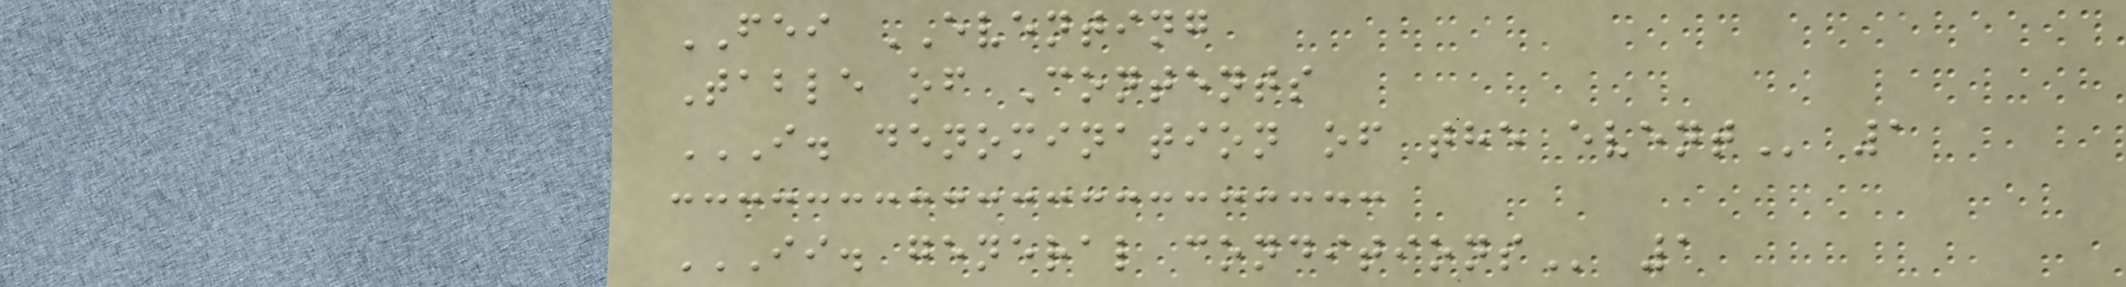FEI EVENTING
Table of Contents
I. DENOMINATION OF THE EVENT 1
II. GENERAL CONDITIONS 1
